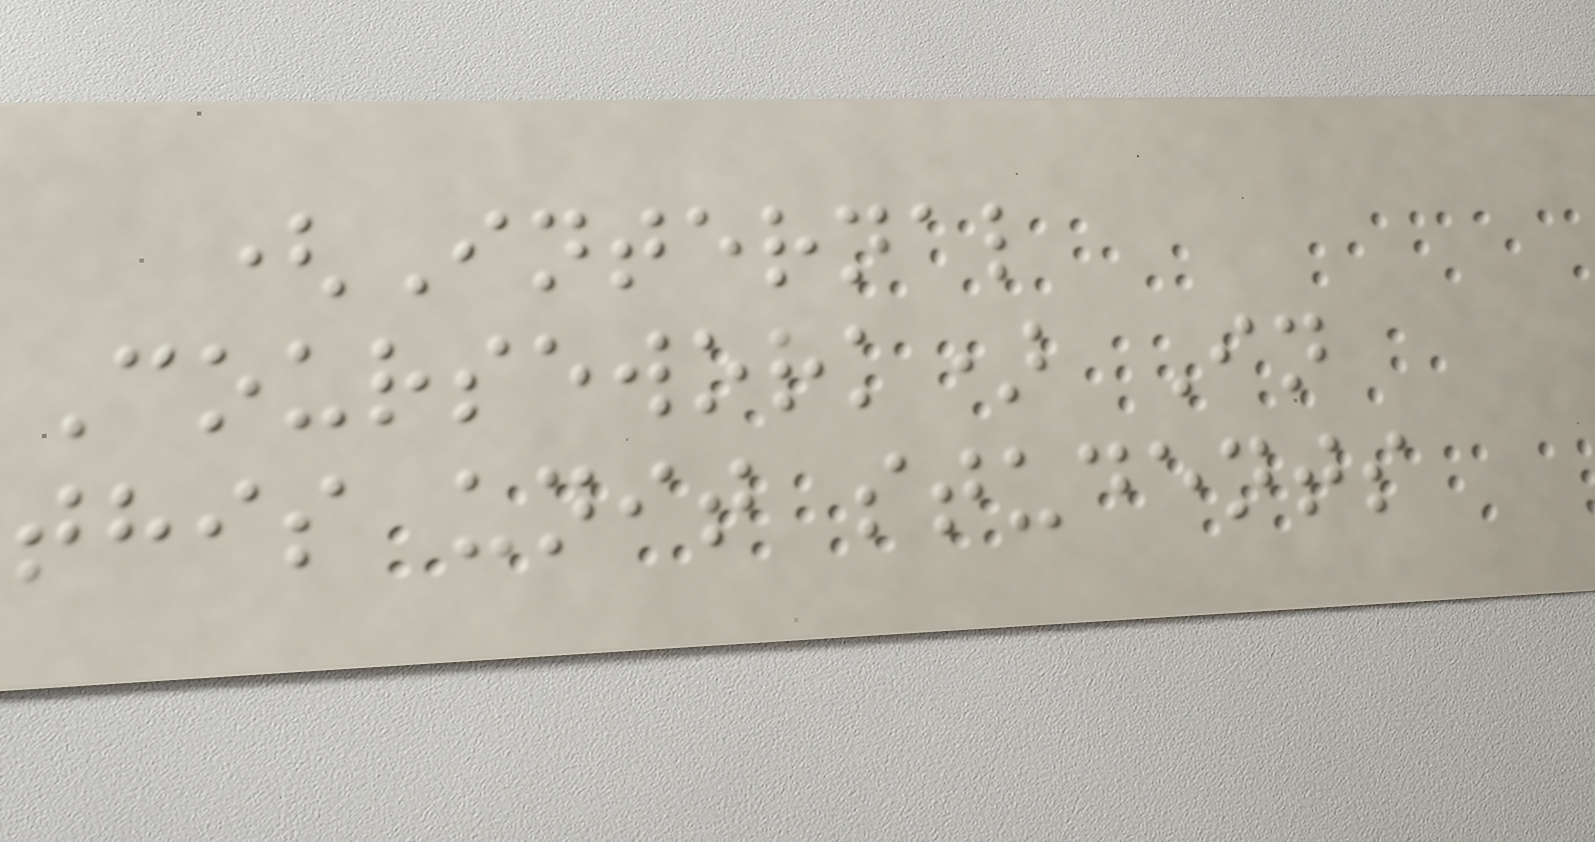(Internal
Coursework) In
this unit students
